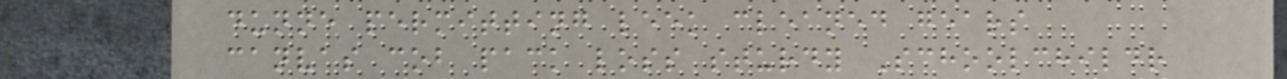dunne permitting leek cleaned gears
canvas cob pack loss sturdy Schoolchildr
